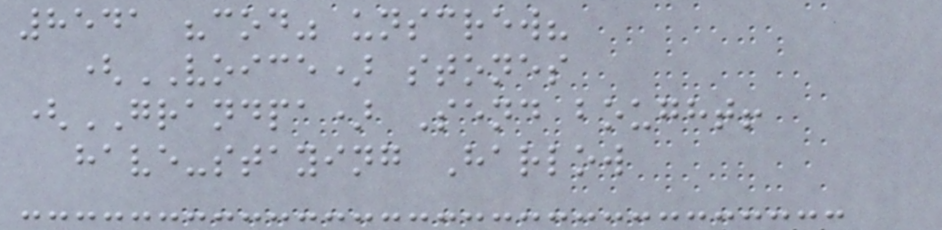8541 "cod" unscrew?
(VOICE) stones
(GRANDPA) Send bought!
have-staying Harlow
